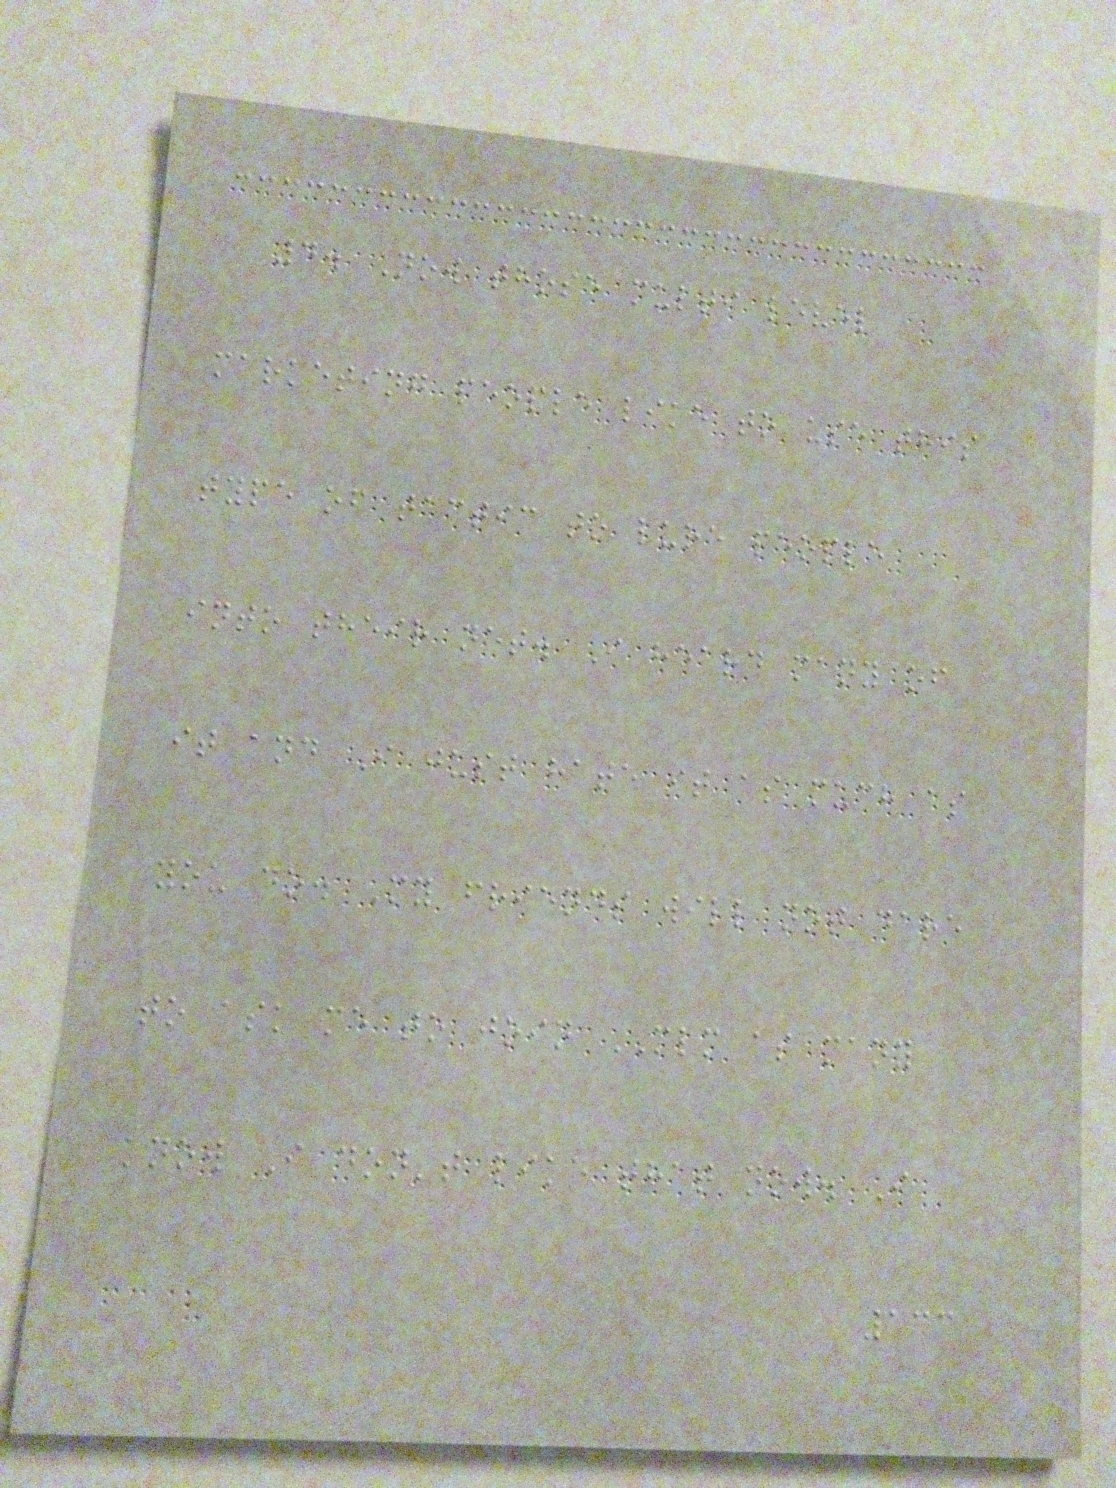4. Now those multi level
marketing people like to use this
type of tactic to lure people
into their net. I heard many of
it and I just hate it as much as
you do. My friends will not dare
to ask me to join MLM as many
know I don't like that now. I
133
